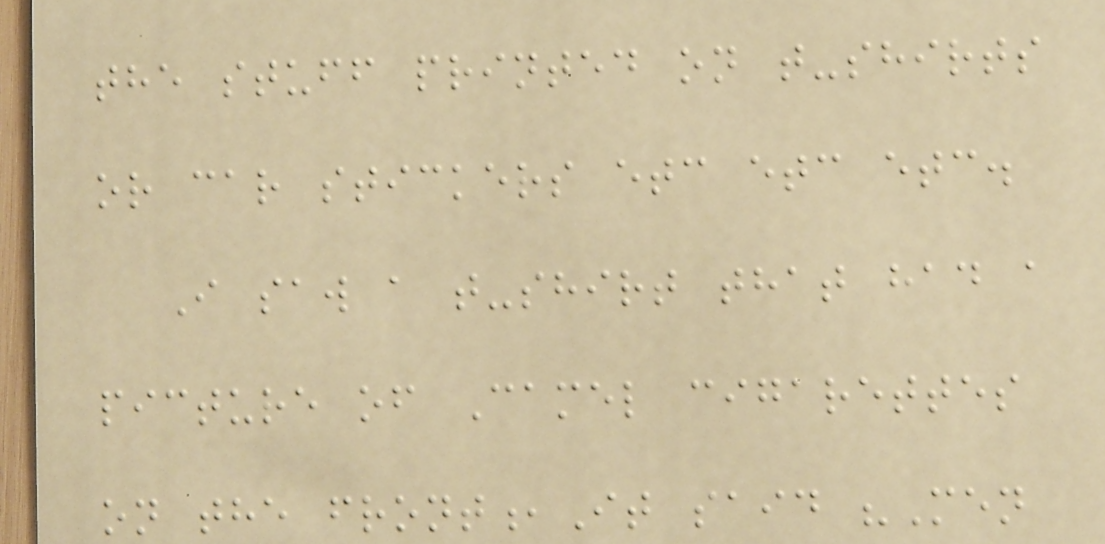the stuff printed on t-shirts
or car stickers etc etc etc.
I saw a t-shirt that had a
picture of Camel cigarettes
on the front,It said "Men
